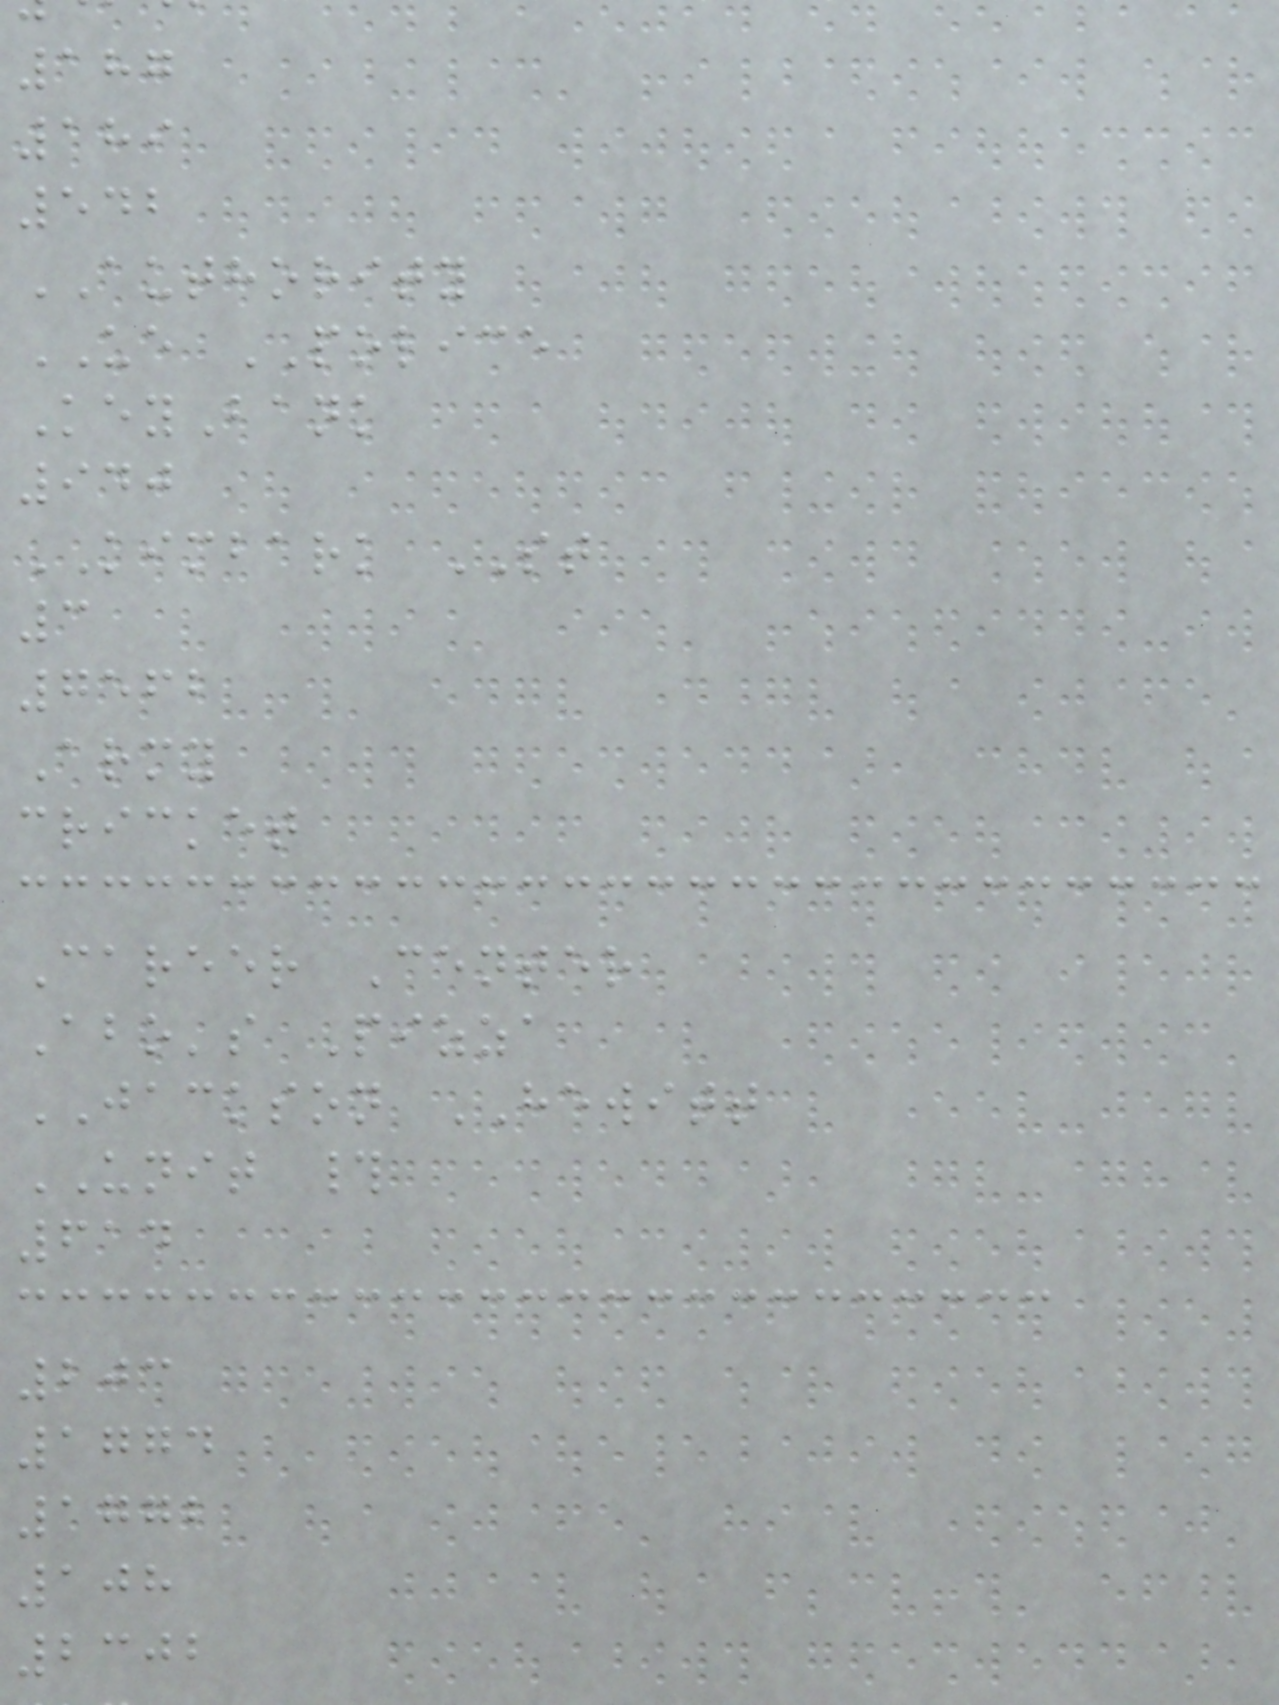187
189
542
AUTHORITY
UE POLICE
KeyBank
940
KIMBARK ST
3
7562
Army
cricket
Career Center
Abo's Pizza
JACKSON HEWITT
UNIT #
614
203
1774
1772
108
2302
